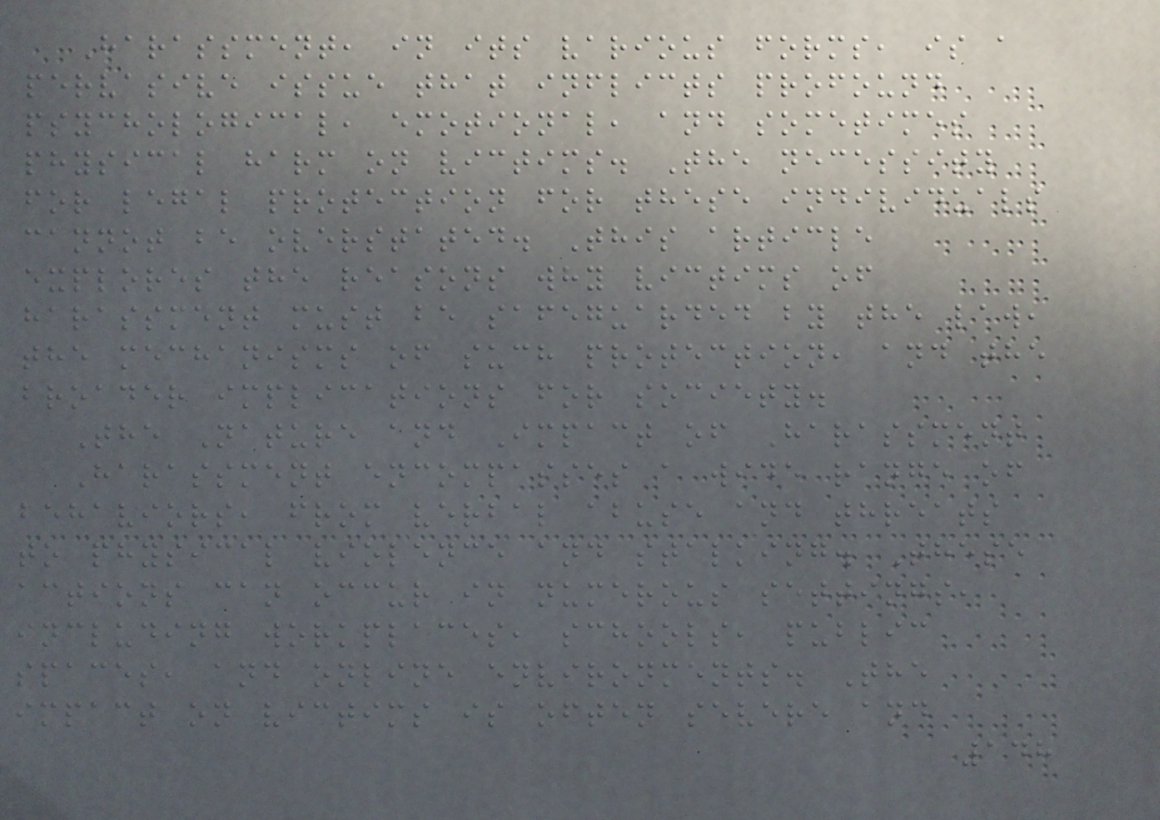Harassment, in its various forms, is a
pervasive issue that inflicts profound
psychological, emotional, and sometimes
physical harm on victims. The necessity
for legal protection for these individuals
cannot be overstated. This article
explores the reasons why victims of
harassment must be safeguarded by the law,
the mechanisms of such protection, and the
broader implications for society.
The Nature and Impact of Harassment
Harassment encompasses a wide range of
behaviors, from verbal abuse and threats
to physical violence and stalking. These
actions can occur in numerous settings,
including workplaces, schools, public
spaces, and online environments. The
impact on victims is often severe and
148
